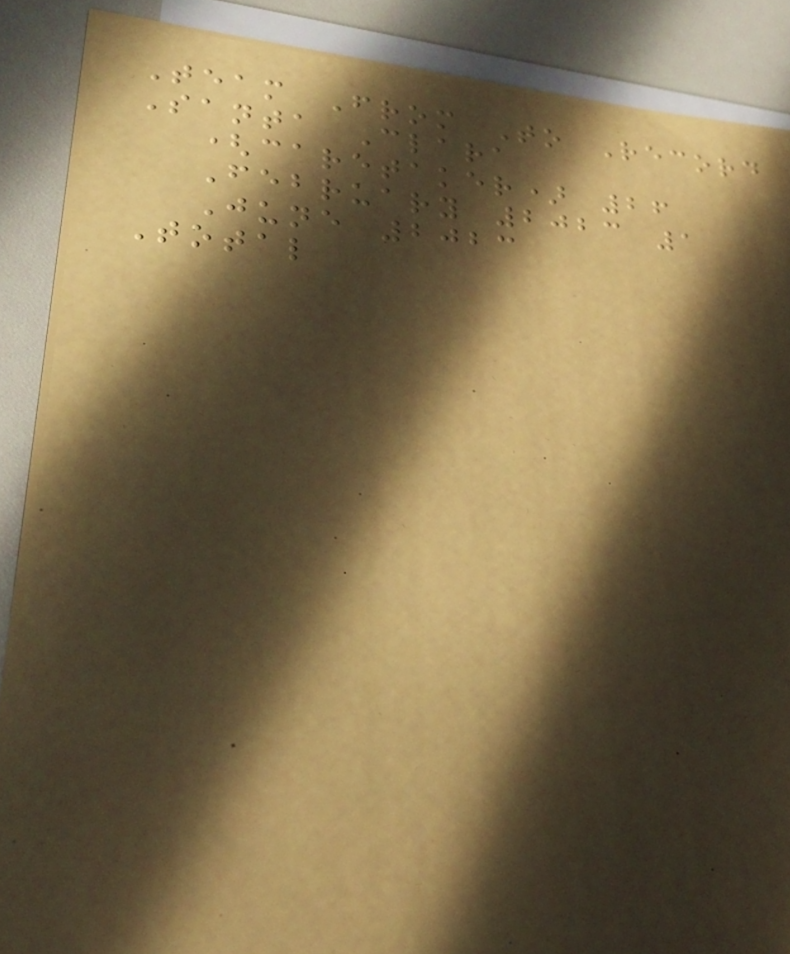Team From To Record
Santa Clara
(caretaker) 26
February 2023 1
June 2023
Total
